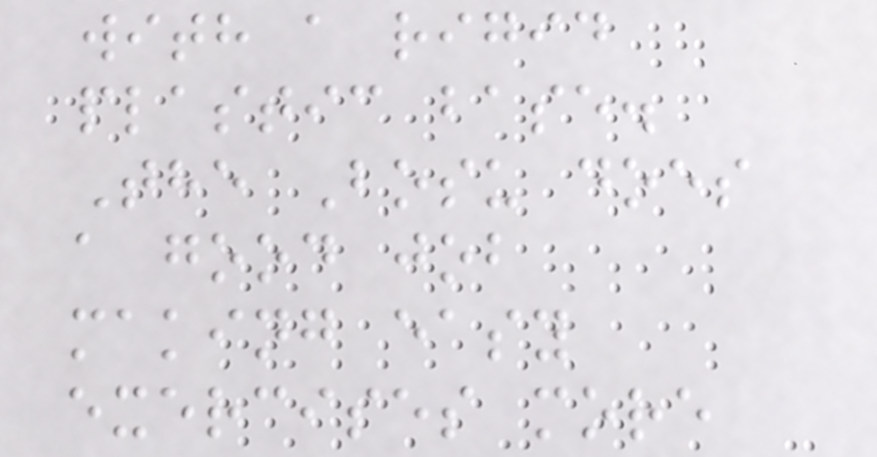with a rigid
plastic base.
The Bosu does
a good job
making easy
exercises more
